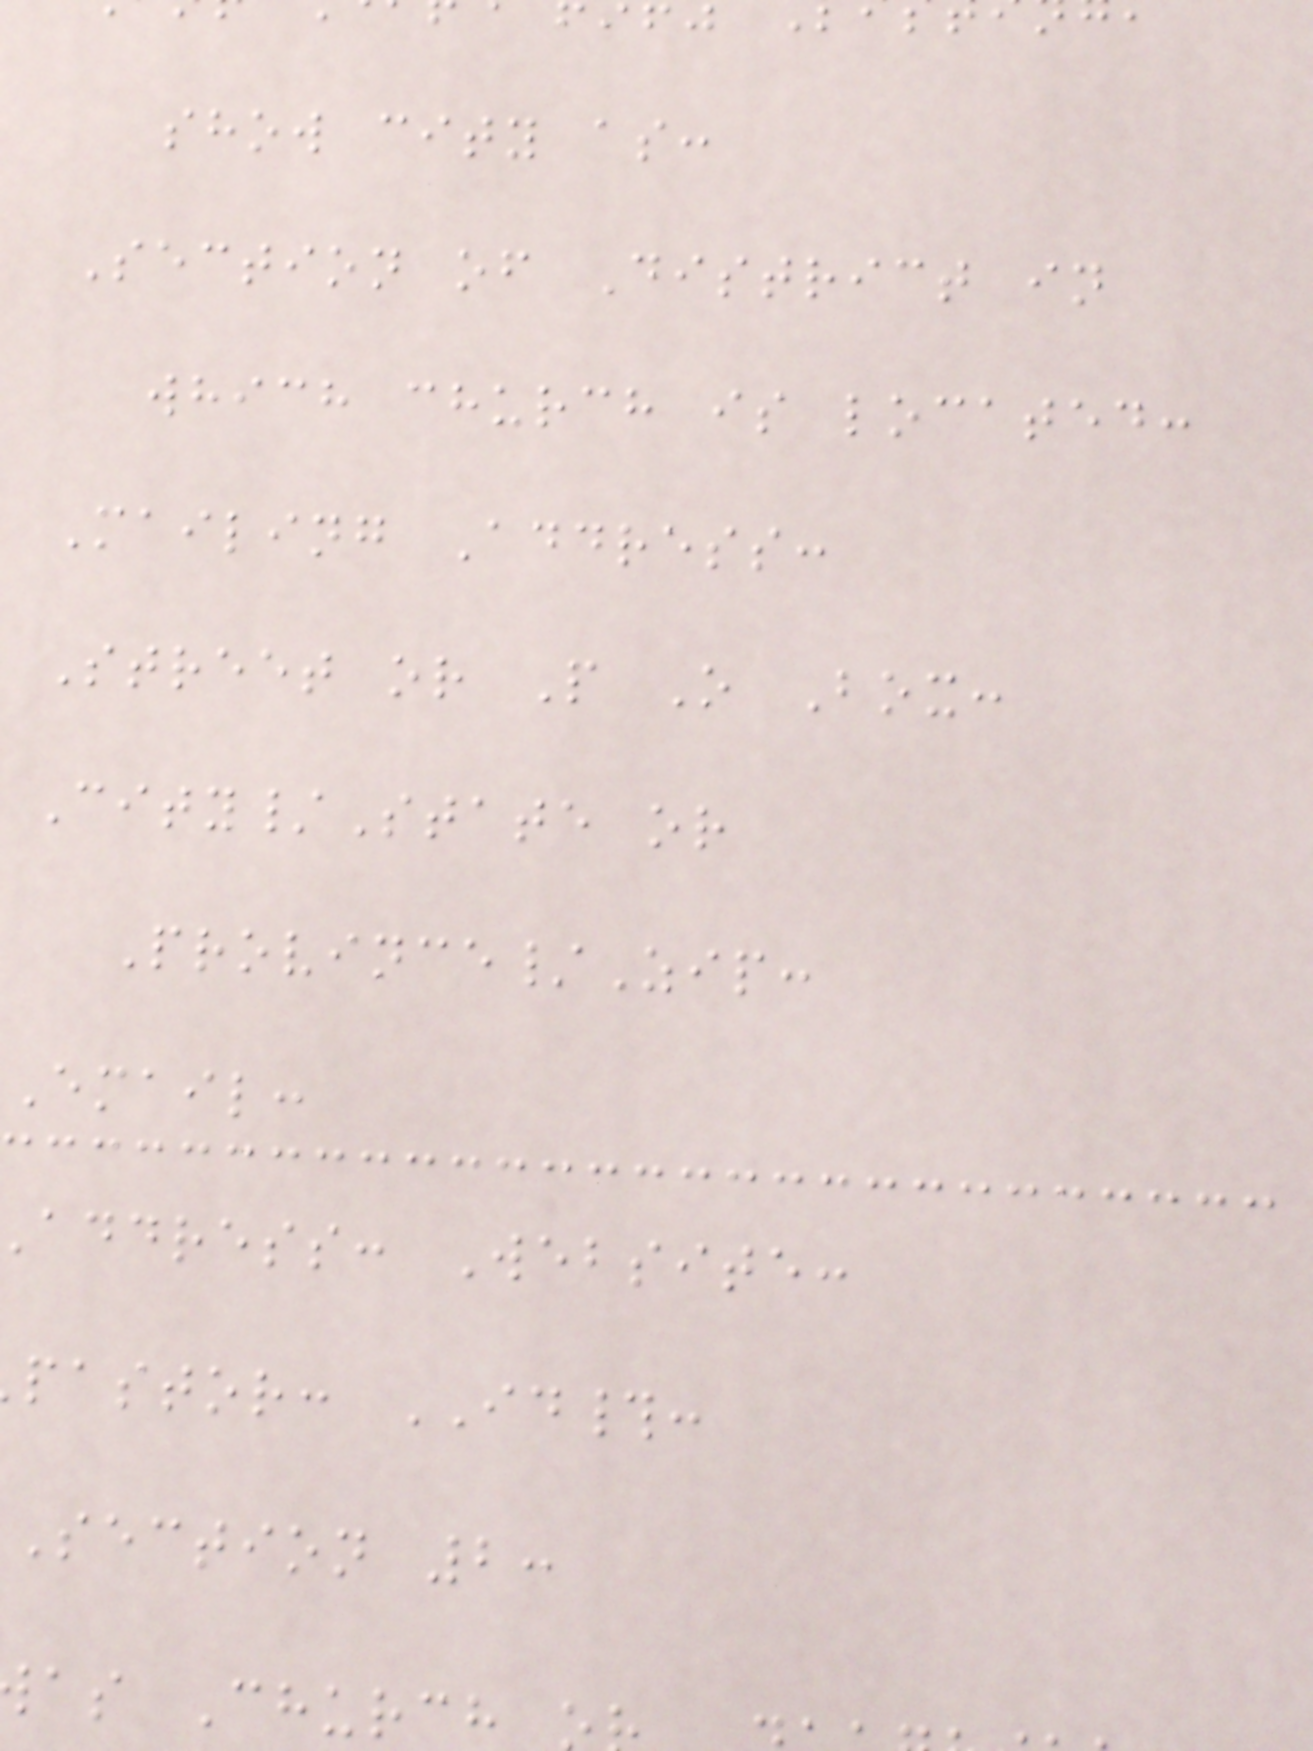show city as:
Section of District in
which church is located:
Mailing Address:
Street or P O Box:
City/State or
Province/Zip:
Email:
address: Website:
pastor: ID#:
section 2:
as Church
